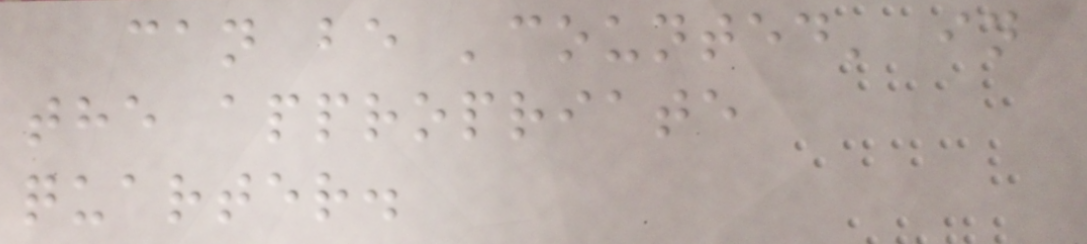can be 'counted' in
the appropriate
quarter.
